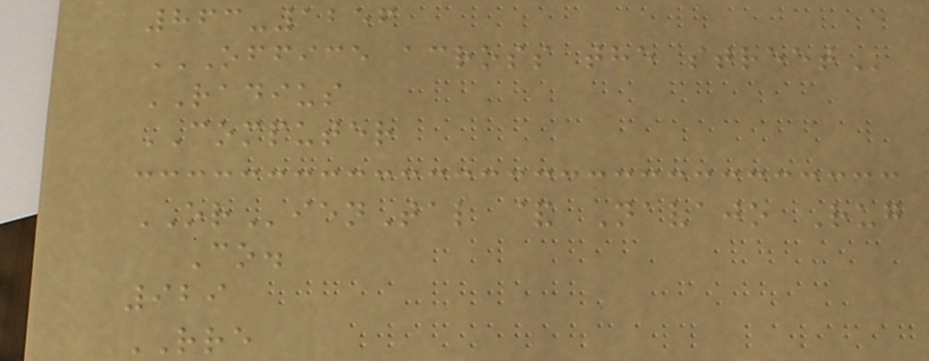863-1256
OFFICE ACROSS THE STREET
RADIUS
COMPUTER
ORienTal & Navajo Rug
Co.
929
RRE
